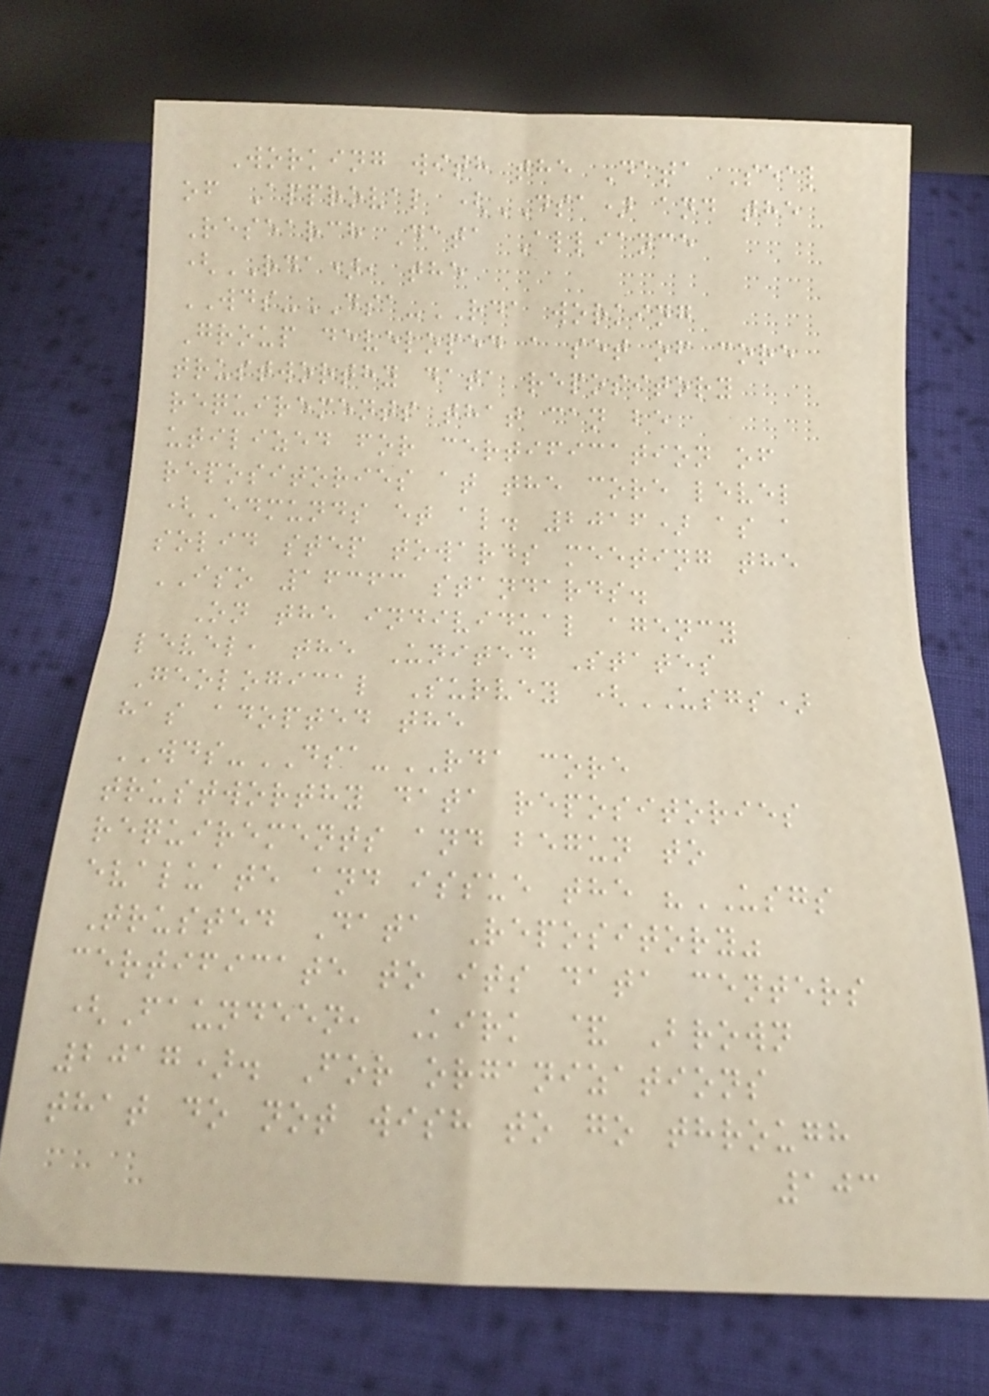Working with the Data Seal
of Approval (DSA) and the
Research Data Alliance
(RDA), the
WDS-DSA-RDA working
Group developed a set of core
trustworthy data repository
requirements that can be
utilized for certification of
repositories at the core level
(Edmunds et al. 2016) as a
solid step towards meeting the
ISO 16363 standards.
On the individual agency
level, the United States
Geological Survey (USGS)
has adopted the
WDS-DSA-RDA core
trustworthy data repositories
requirements and begun to
evaluate and issue the "USGS
Trusted Data Repository"
certificate to its data centers
(Faundeen, Kirk & Brown
2017). For organizations
that do not wish to go through
103
